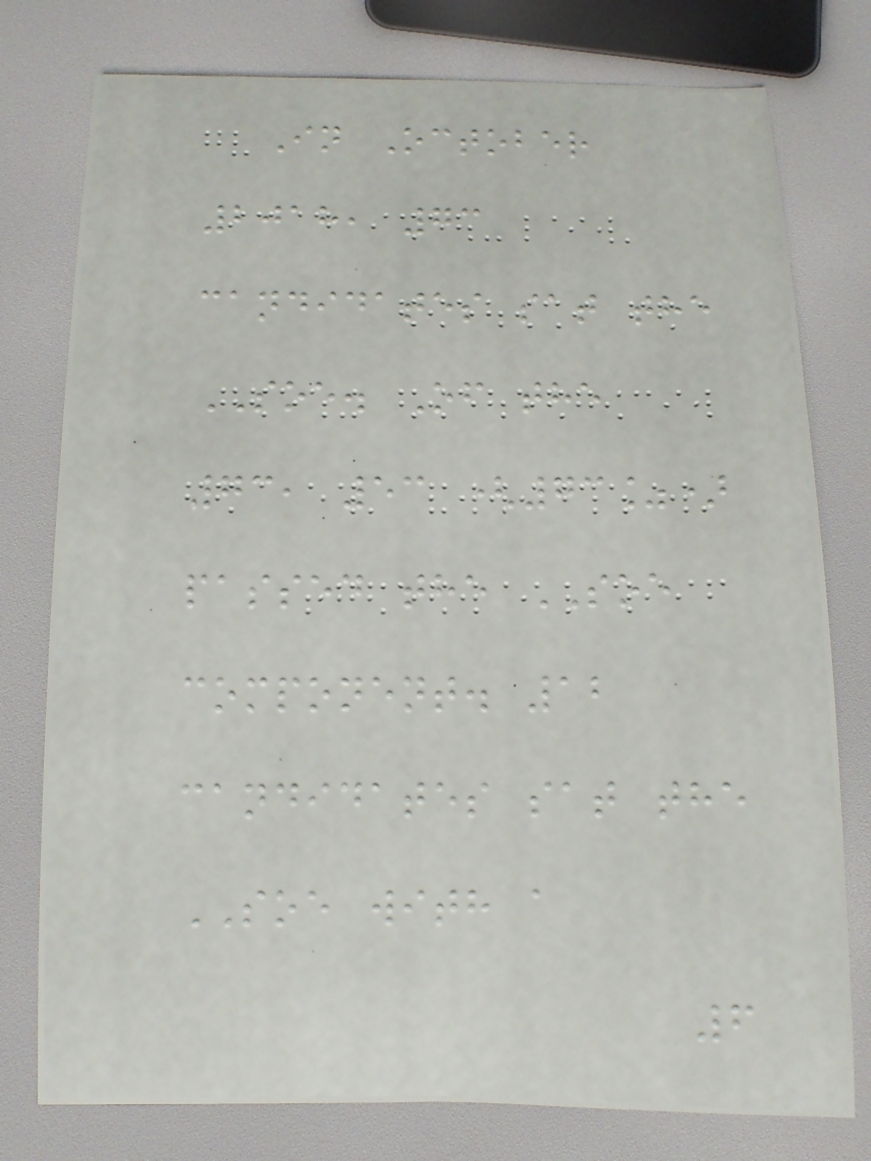In October
2018, 73
candidates sat the
SOE. Of the
73, 53 (73%)
passed the SOE
component. 12
candidates sat the
SOE with a
6
